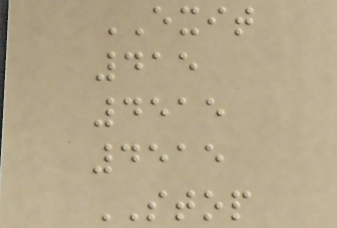EXIT
415
4515
4515
STOP
